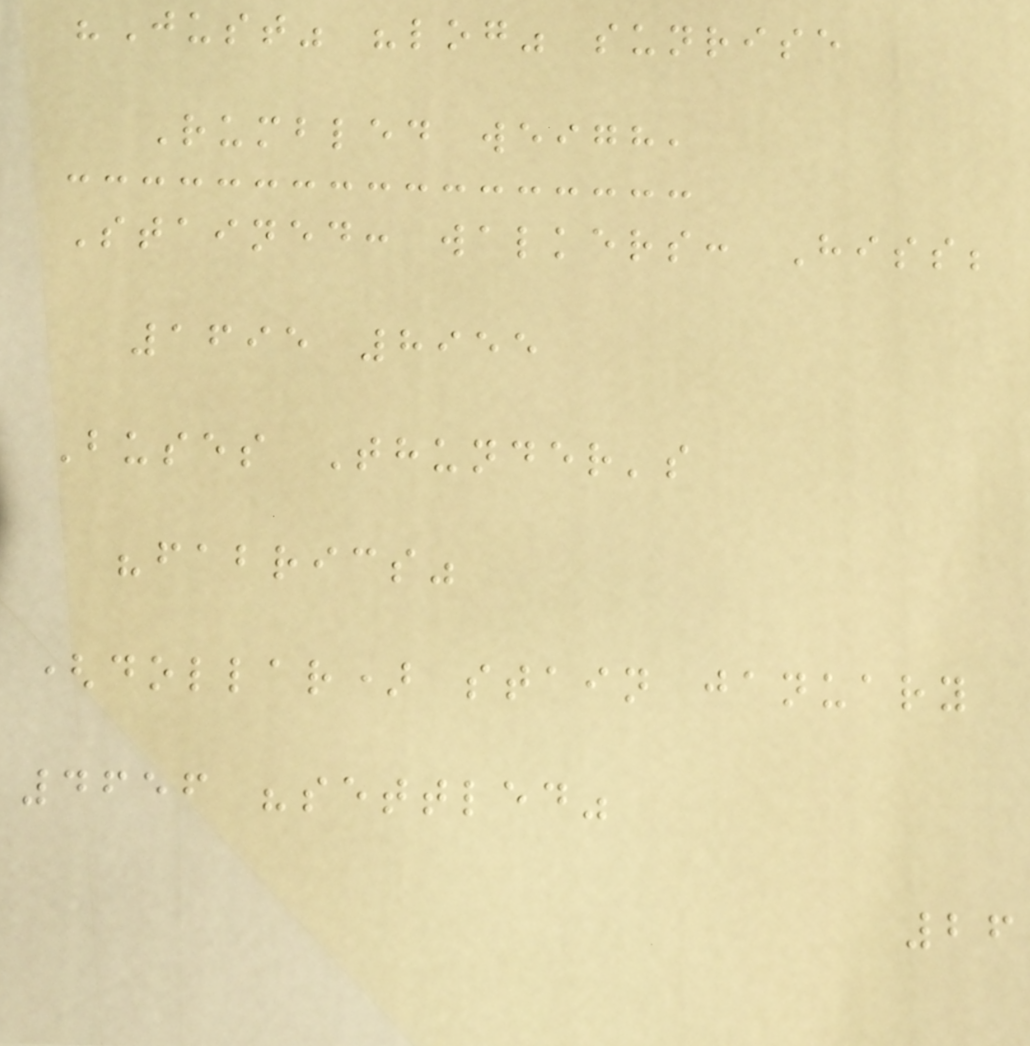"Just" "log" sunrise
Rumbled weigh,
Stained: walkers: Hiss;
1695 8955
Buses Thunder's
"fabrics"
(dollar) stain january
4656 "settled"
26
